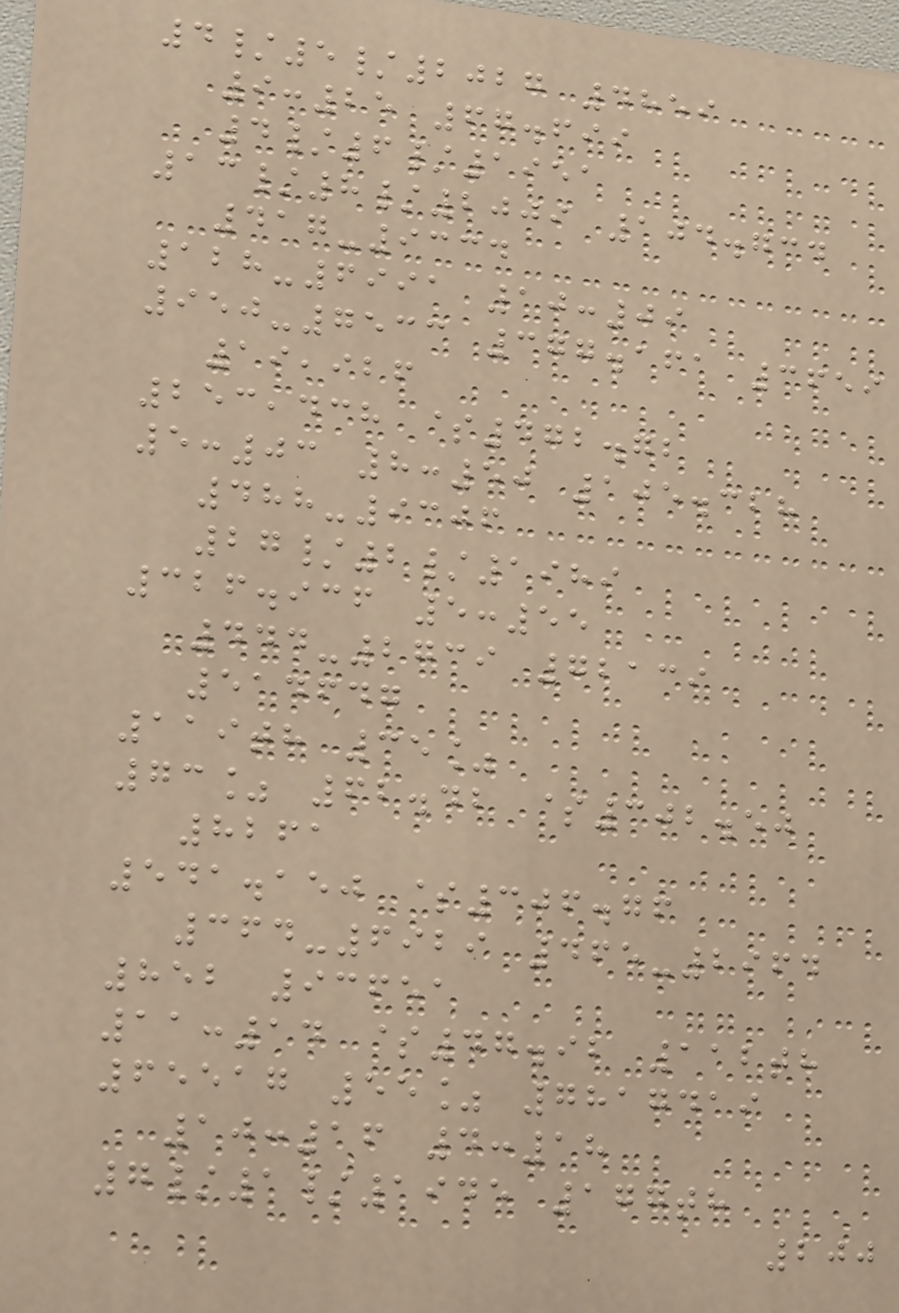4/5/2027 4859
9:25 67.699
4/6/1951
13/8/2009 104.734
417-9334
128-6991 10:09
950-7533 377.161 3659
19,926
253,438 $472.72
5:03 8:50 105.328
488-9306
27/2/1989
326.936 5:55
444-2739 72139
514647
119th 35%
73% 62.42 $302.50
8261
541.150 $306.76
364-6929 465-2964
852 93651
11:14 $47.92 112th
65517 55% 7817419
10:16 4:18
7/1/1945 177th
200
